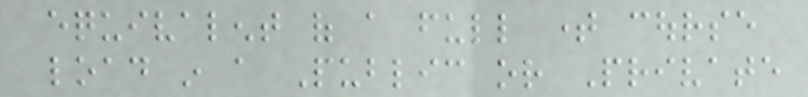equivalent of a full time course
load in a Public or Private
